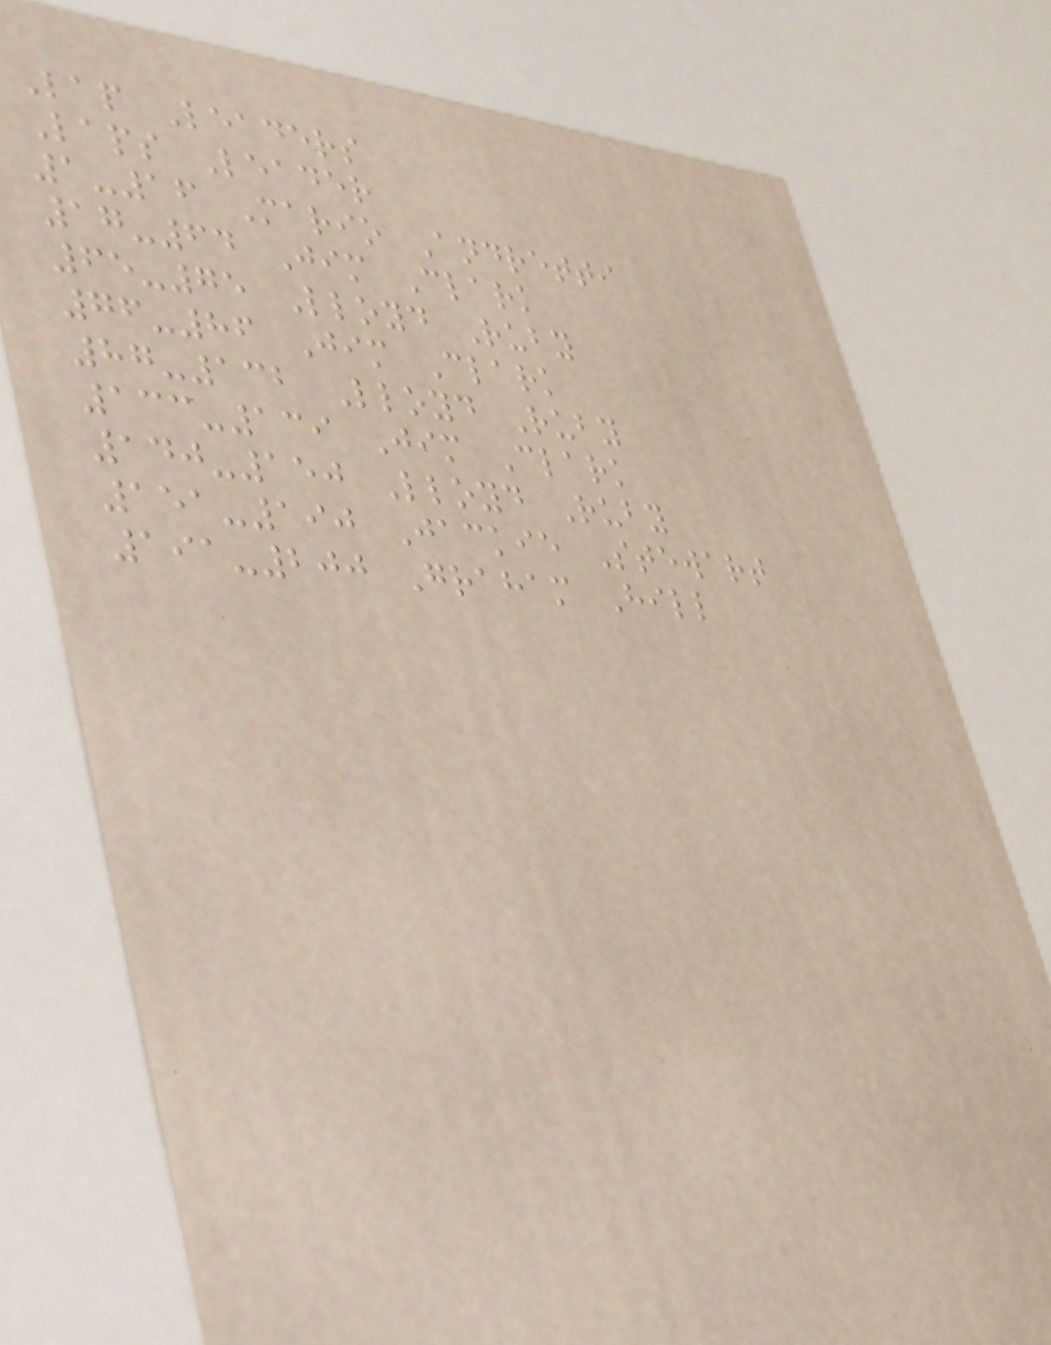Lap Leaders
Laps Leader
1-16 Mario Andretti
17-64 Jim Clark
65-75 Lloyd Ruby
76-86 Jim Clark
87-132 Lloyd Ruby
133-139 Jim Clark
140-150 Lloyd Ruby
151-190 Jackie Stewart
191-200 Graham Hill
